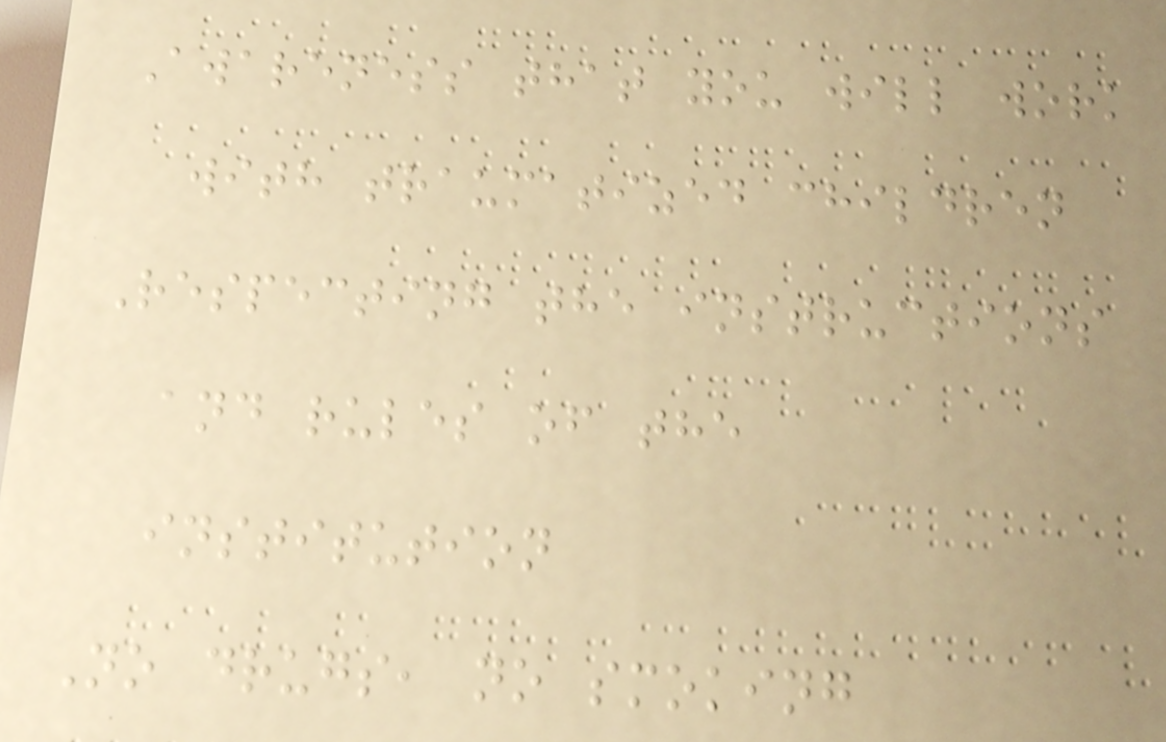Awareness that you will work
with traumatized children
Respecting the instructions
and rules of the
institution
No drugs, no smoking
